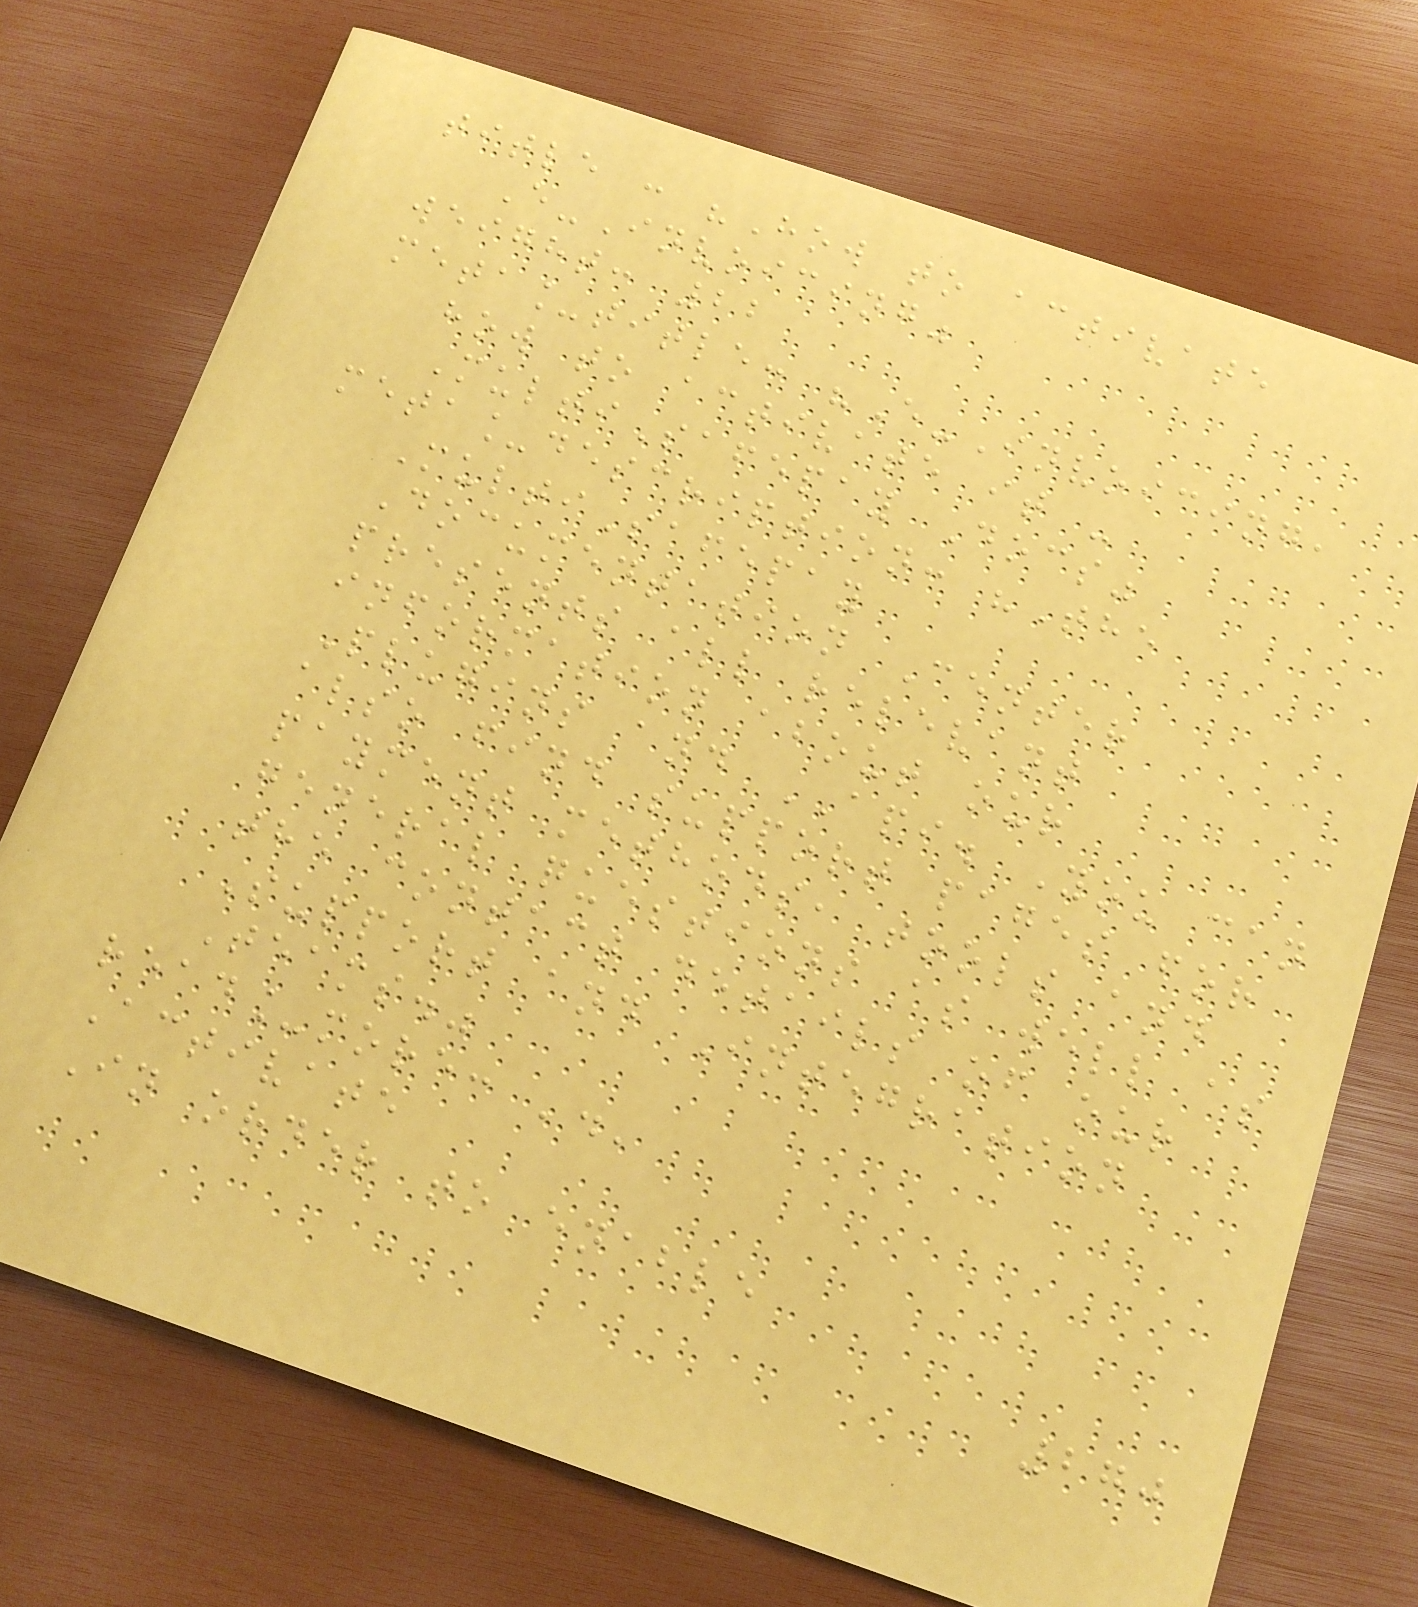title : "How to activate
E-Invoicing"
weight: 22
meta_title: "E-Invoicing,
how to activate it -
MultiSafepay Docs"
meta_description: "The
MultiSafepay
Documentation Center
presents all relevant
information about our
Plugins and API. You can
also find support pages for
payment methods, tools and
general questions as well as
the contact details of our
Support and Integration
Teams."
read_more: '.'
Activate
In order to enable
270
